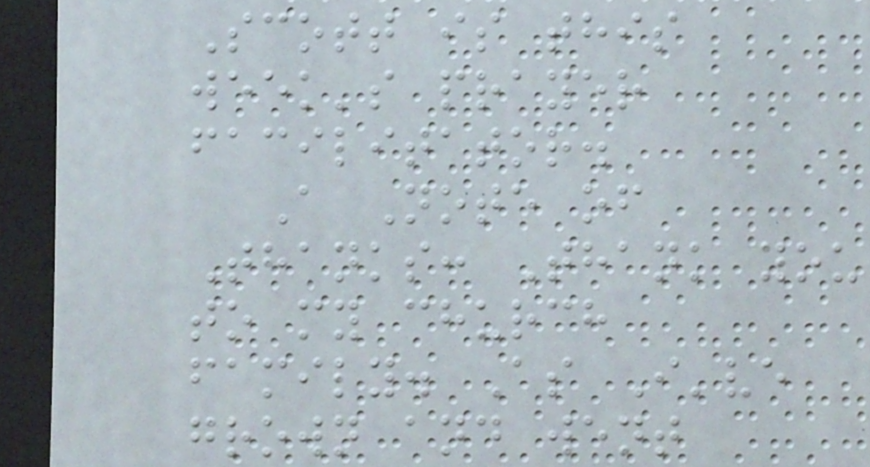Scott is this
week's prayer
facilitator.
A Note of
Thanks: Thank you
to my church
family. As I've
grown and went
